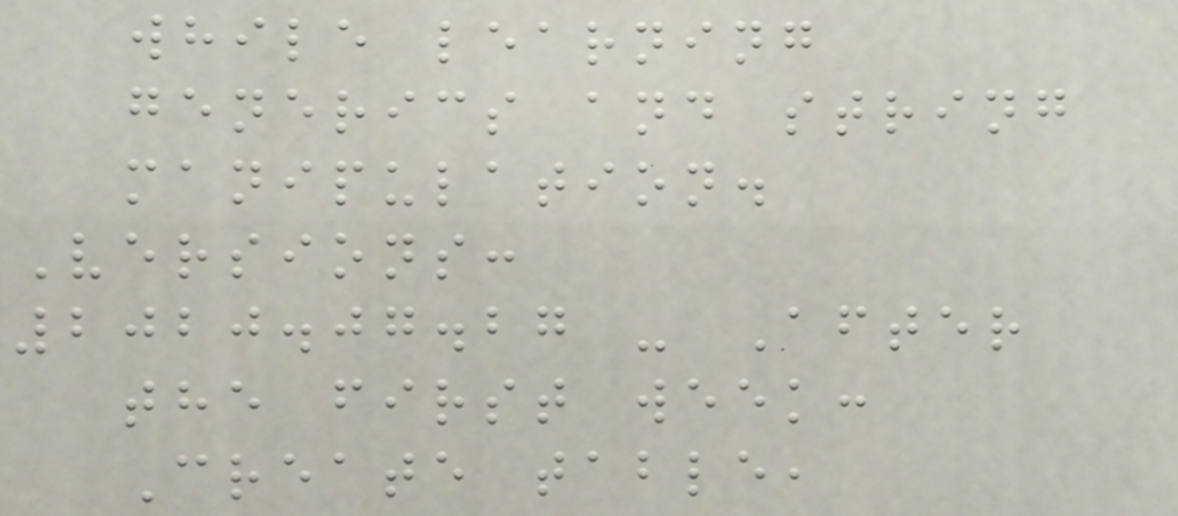while learning
generics and string
manipulation.
Versions:
2020.07.27 - After
the first week:
Create table,
